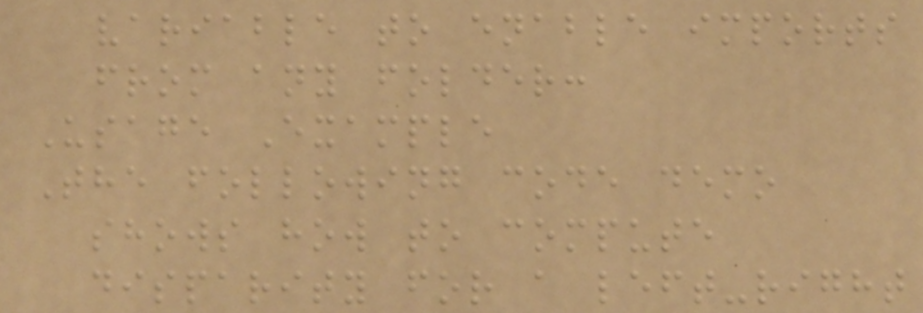variable to enable imports
from any folder:
Usage Example
The following code demo
shows how to compute
disparity for a left-right
